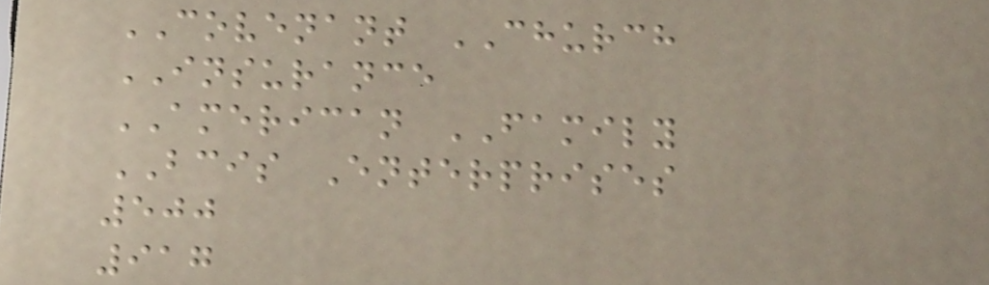COVENANT CHURCH
INSURANCE
AMERICAN FAMILY
BCIS Enterprises
500
917
